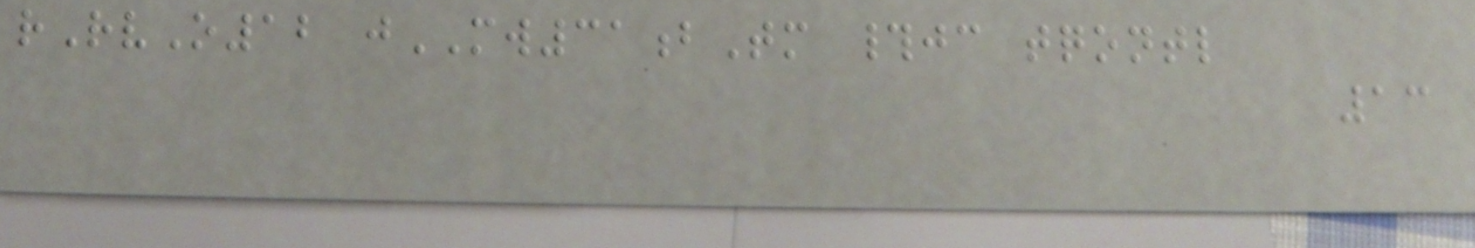rRvO12 jMW31bTm #jc tqontl
13
